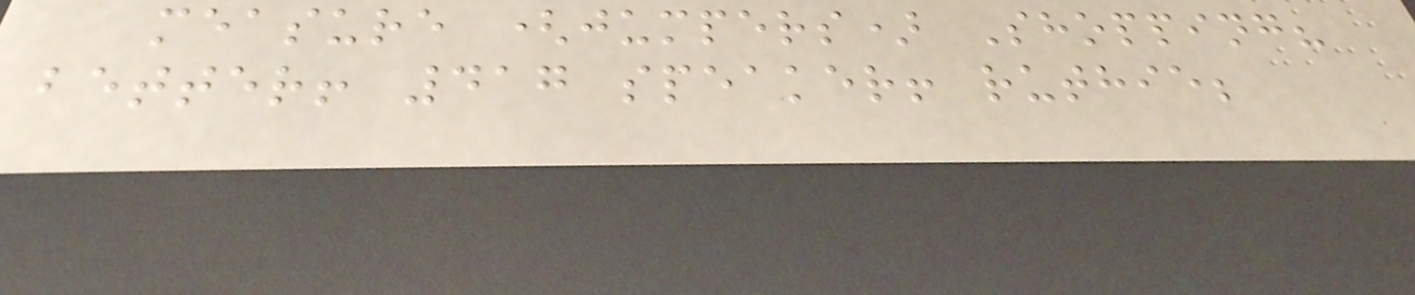measure (jumpers) Shopping?
better! 417 speaker! ruthie;
